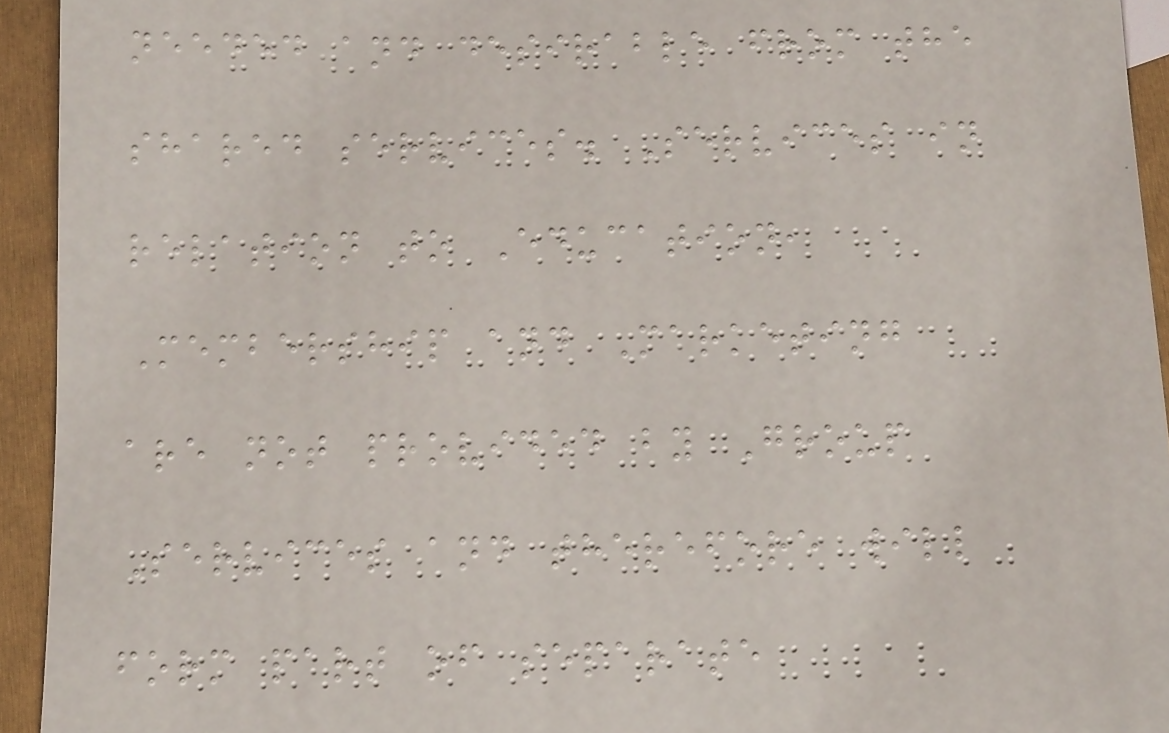needed and desirable from the
shared services. Services in
relation to Education,
Membership and Marketing
are not provided by Group
Services and therefore will
form part of separate
